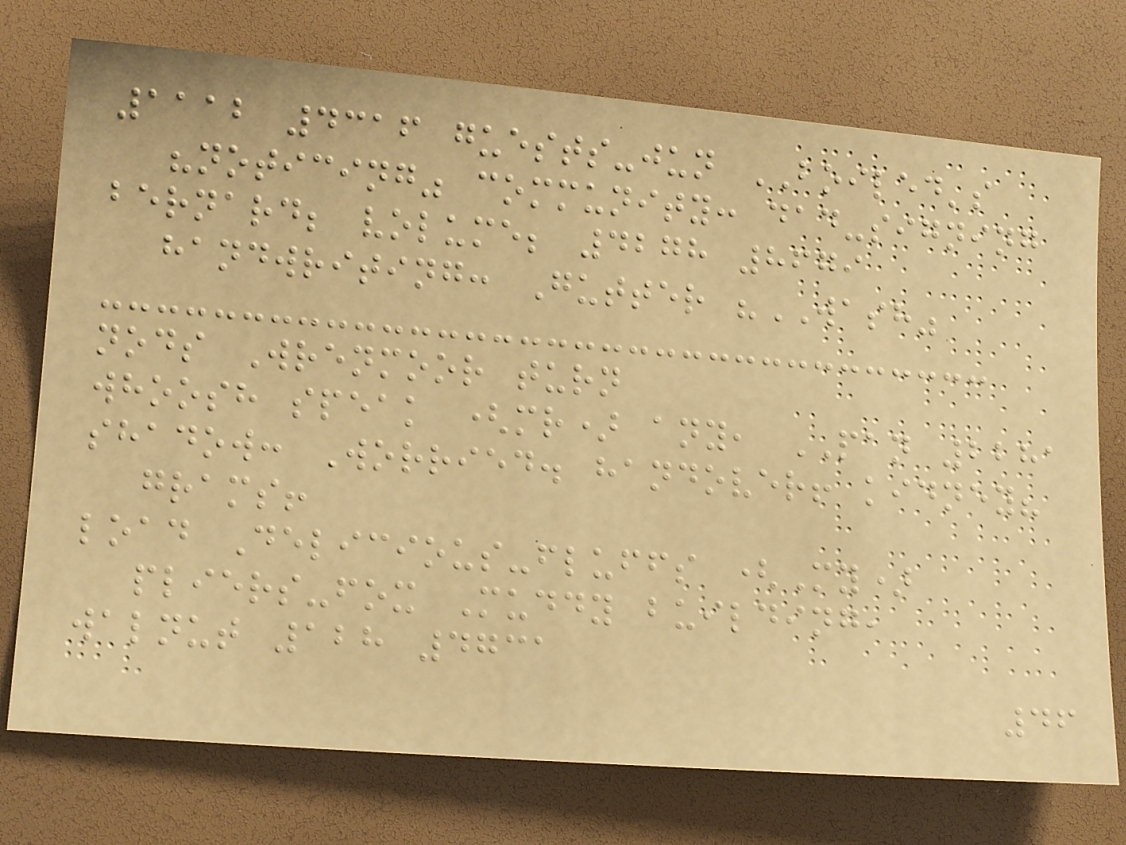1112 4316 guests-jun BOILED's
"noticing" community: dad-signing
bernard; volume; 4278 8679
handwriting: Gutter "WASH"
nods Wrenmoor turn
whoosh speak (mr) any, PAN 2281
shadow: Worried. handover! kidney?
grams!
load Delicious-fluffs (My)
pliers-fox Muddy building,
walnut 128 4731
46
